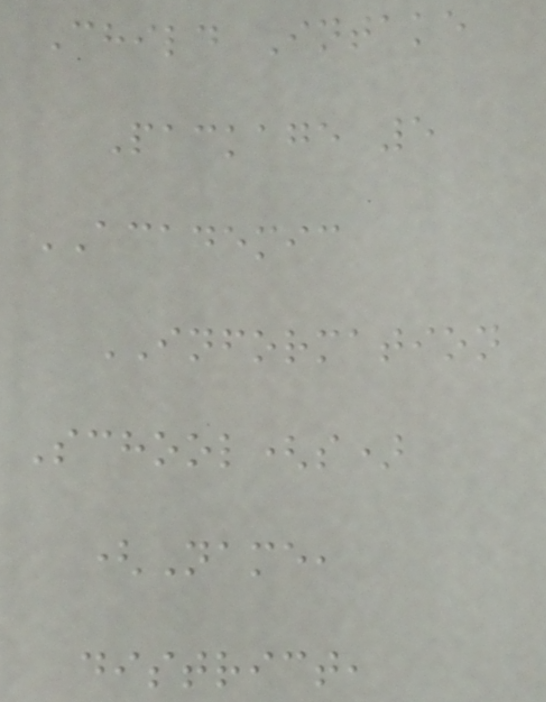Child Intake
Package 5
ACADEMIC
INFORMATION
School(s)
(Name,
district,
